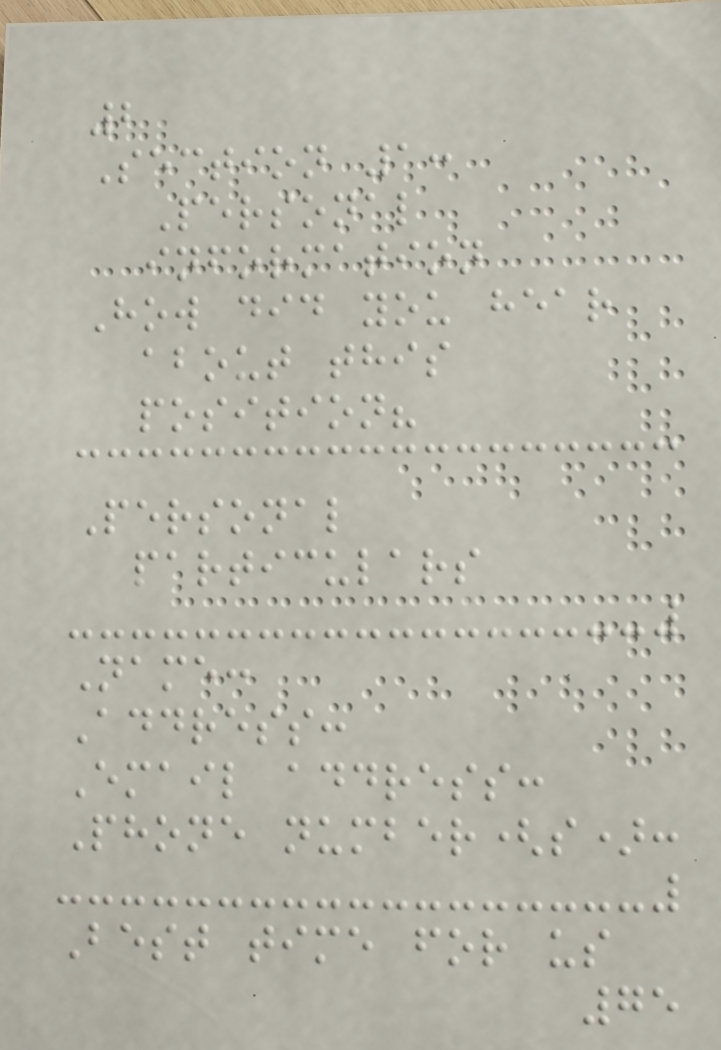2
Section 1:
Personal
information
How did you hear
about this
position?
Personal
particulars
Name:
Address:
Email address:
Phone number(s):
Best time for us
75
